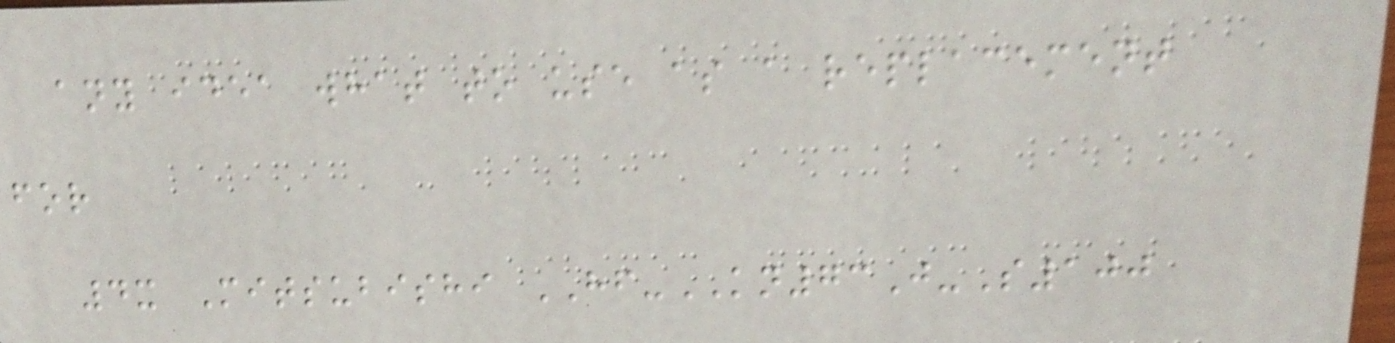any idea what to use as a replacement
for
4x Mitsubishi HF-KN73J-S100
